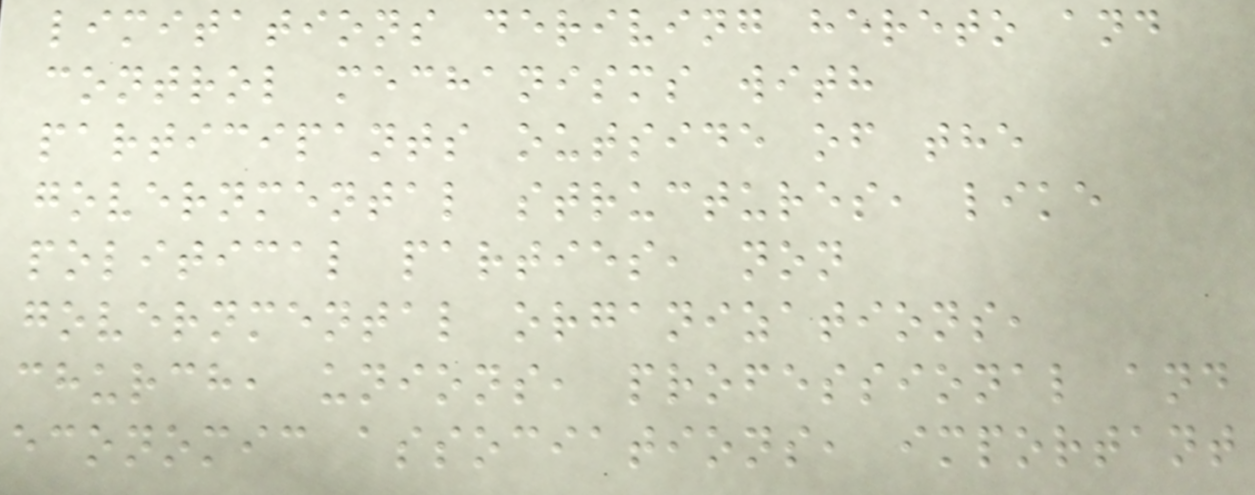limitations deriving hereto and
control mechanisms with
participants outside of the
governmental structures, like
political parties, non
governmental organizations,
church, unions, professional and
economic associations, important
